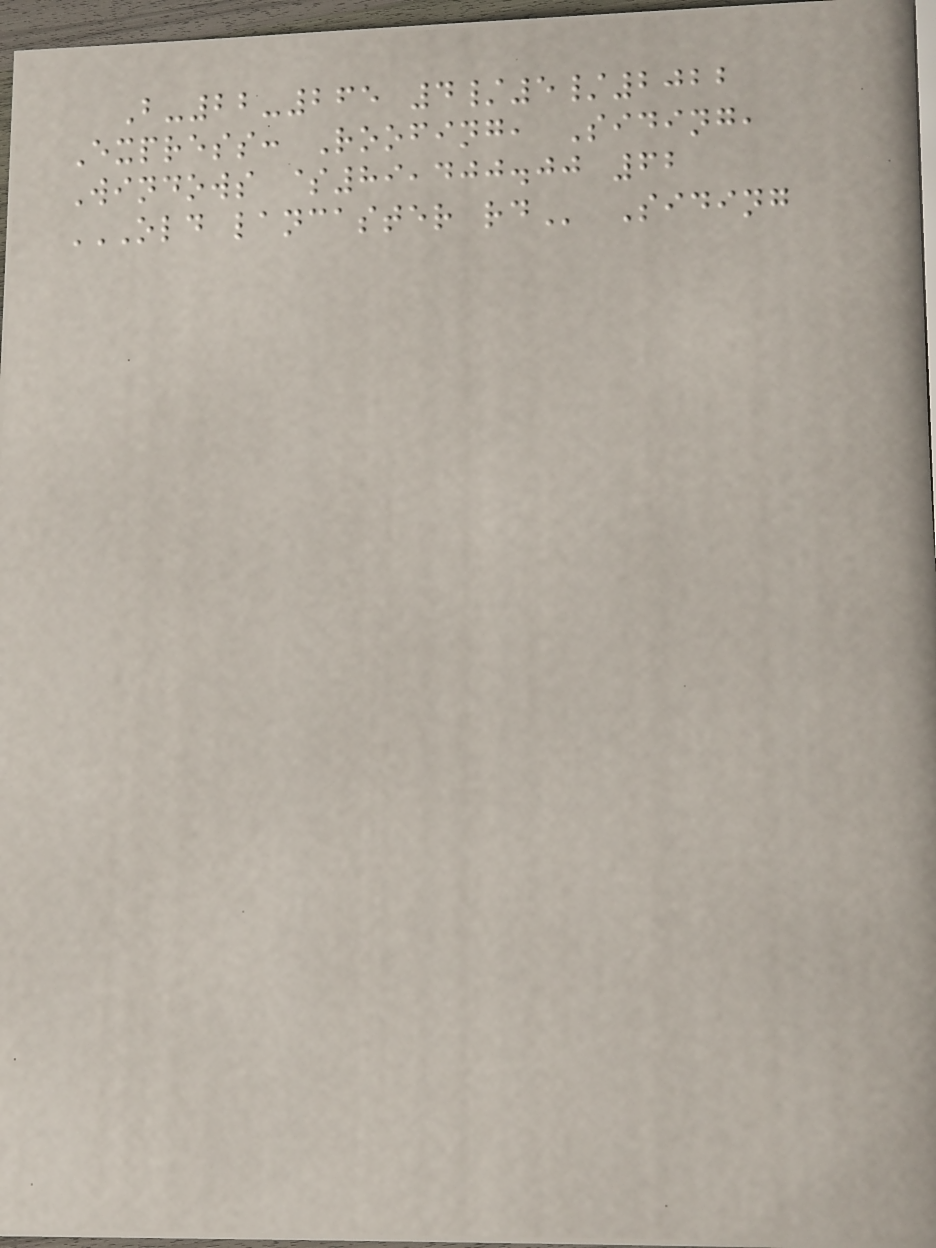B-22-265 4/5/2022
Express: Roofing, Siding,
Windows $89,400.00 62
OLD LANCASTER RD Siding
